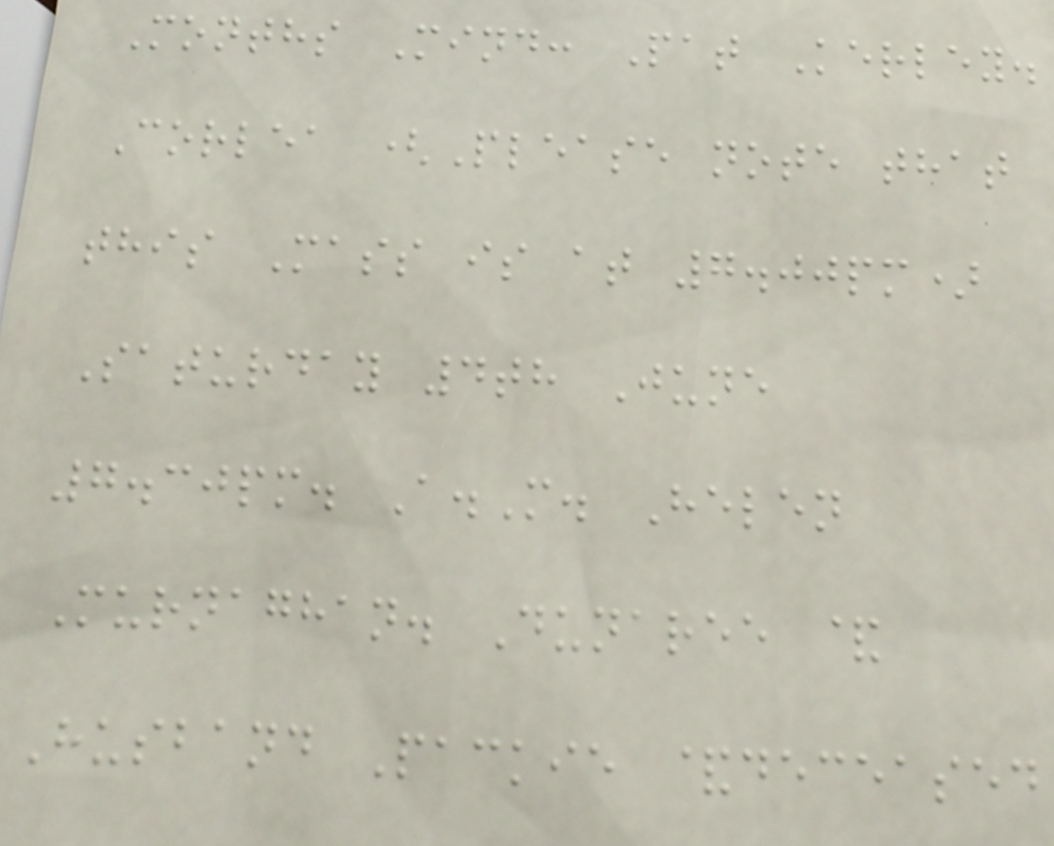Months Mind: Pat Kerley.
Corlea (Please note that
this Mass is at 7.00pm)
Saturday 4th June
7.30pm. A.M. Helen
Murnaghan. Dunaree &
Husband Packie &deceased
